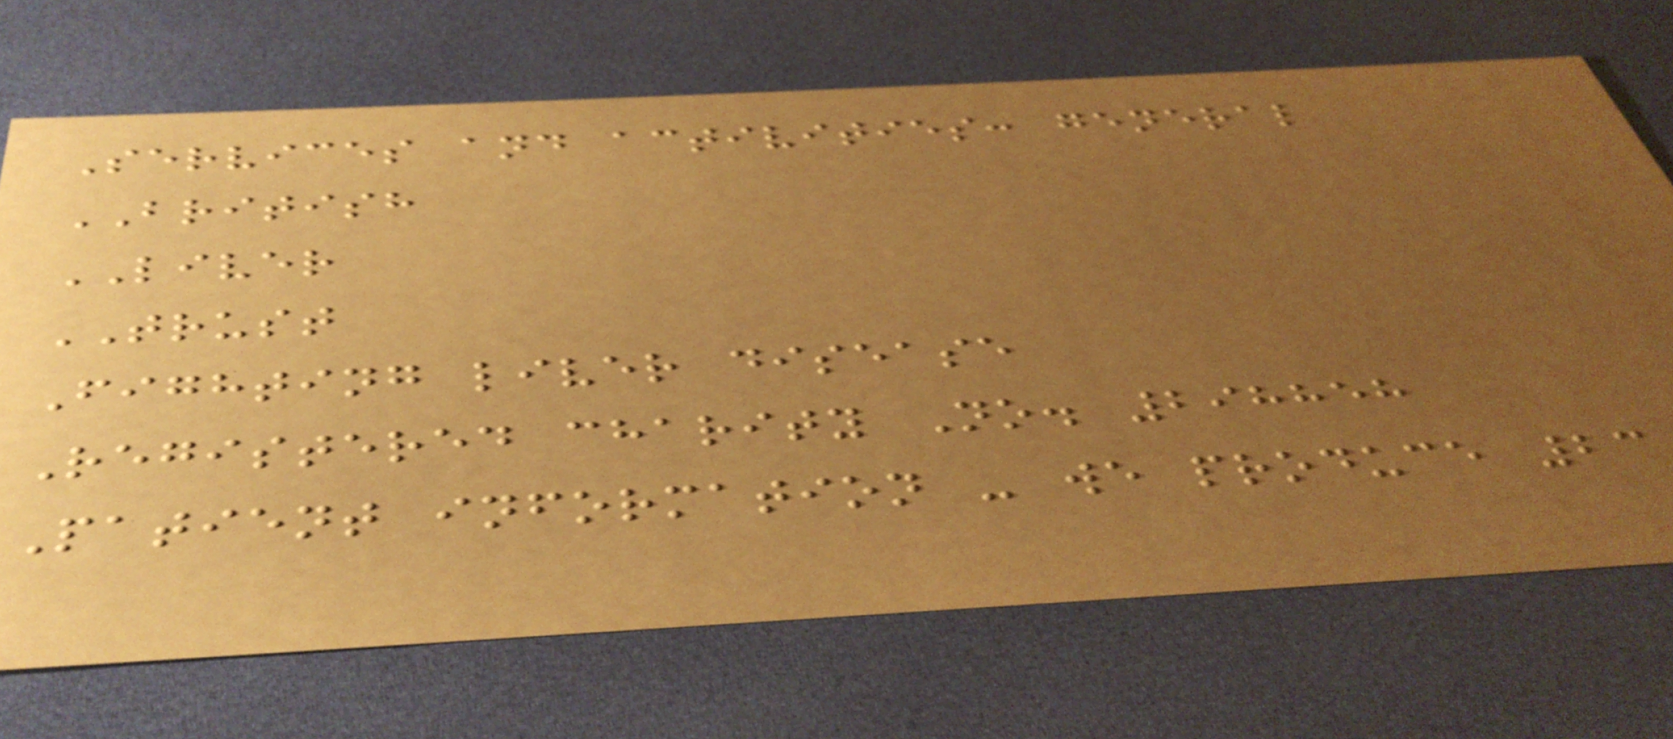Services and activities: general
BRITISH
LIVER
TRUST
Fighting liver disease
Registered charity No. 298858
Patient information - we produce 23
